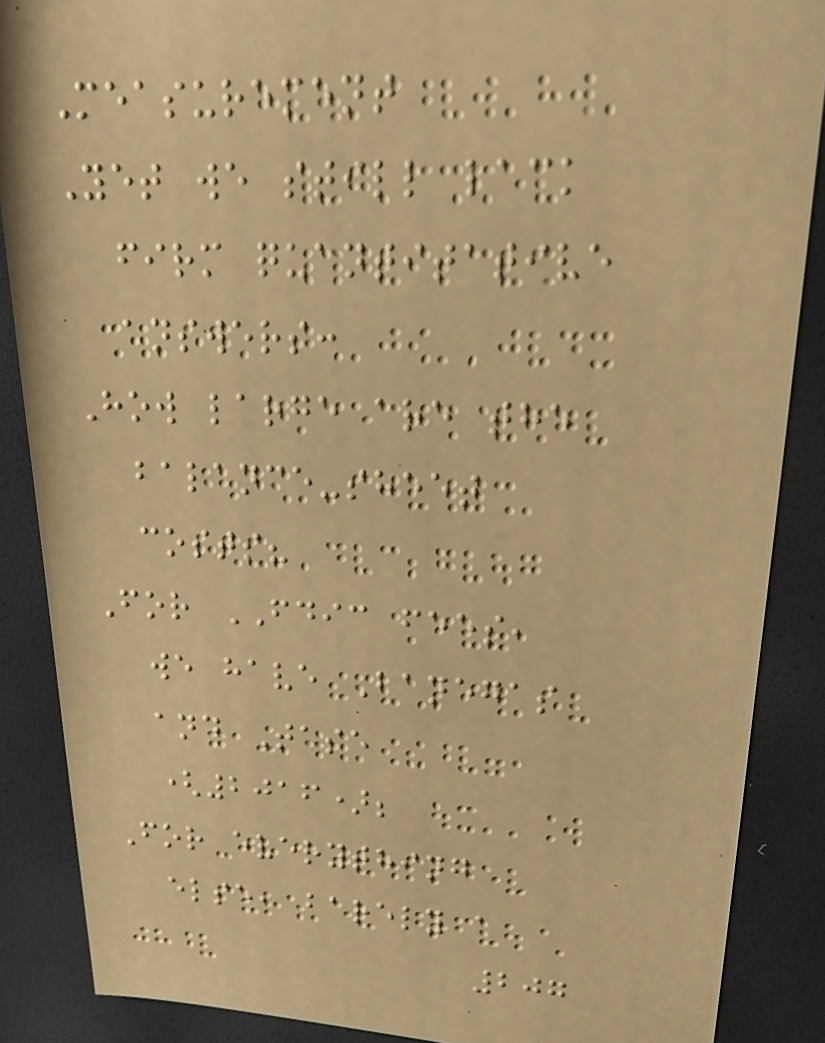Measurement
Yet we still lack
firm quantitative
answers:
How large are the
balance-sheet
costs?
For FDIC fees,
we have Banegas
and Tase
(2016);
For everything
else, barely a
207
